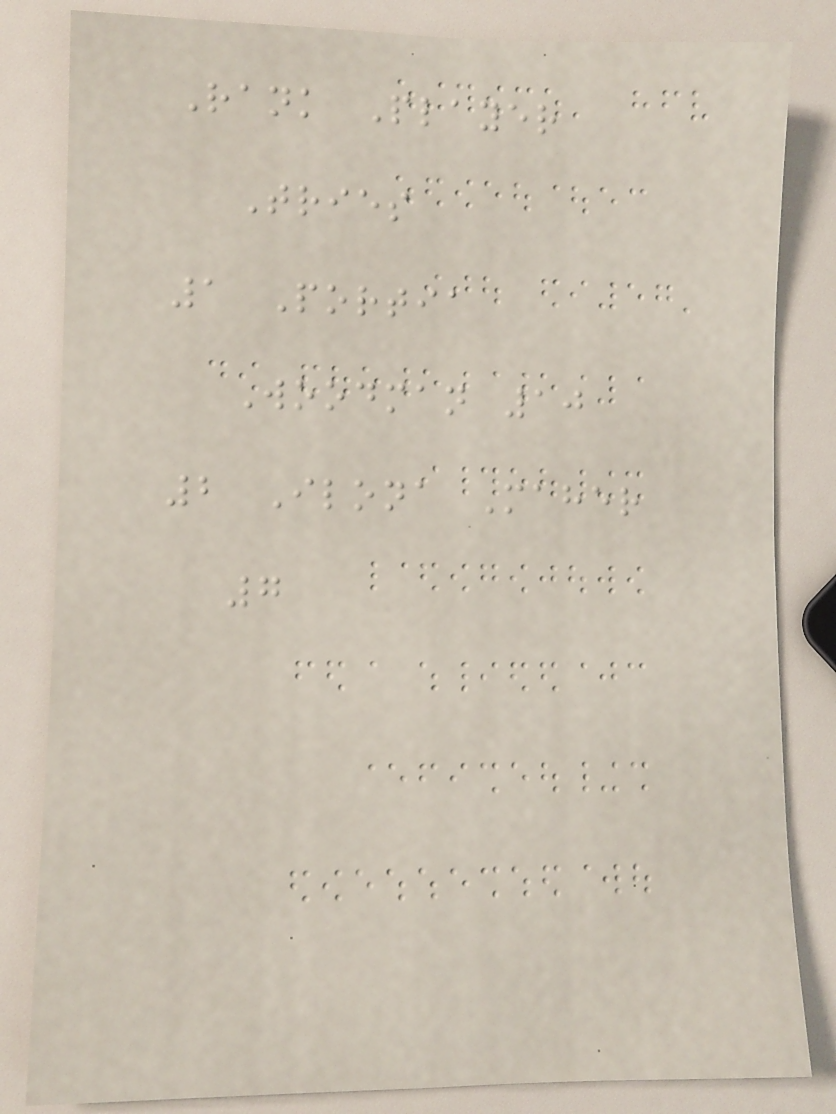Rank Player
Tries
1 Portia
Woodman 10
2 Ilona Maher
7
